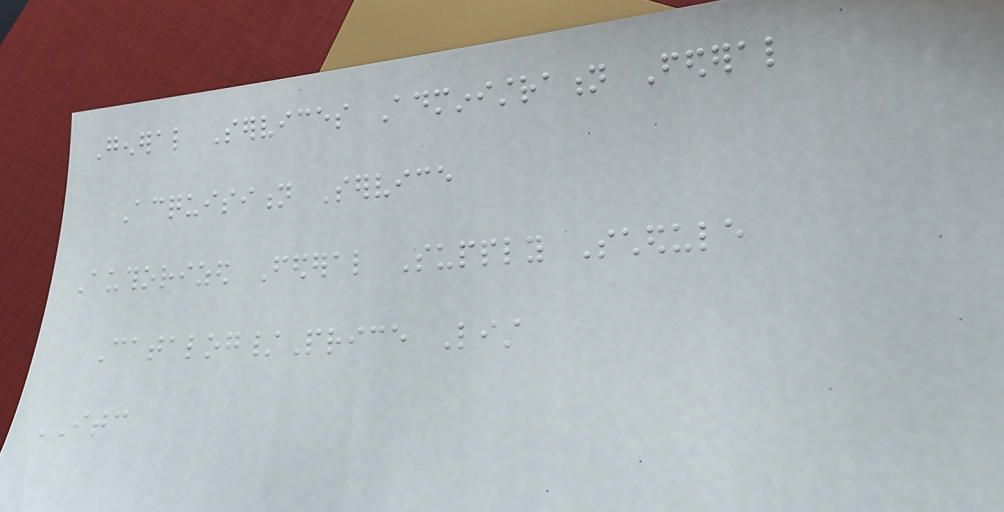General Services Administration Federal
Acquisition Service
Authorized Federal Supply Schedule
Catalog/Price List
ITC
